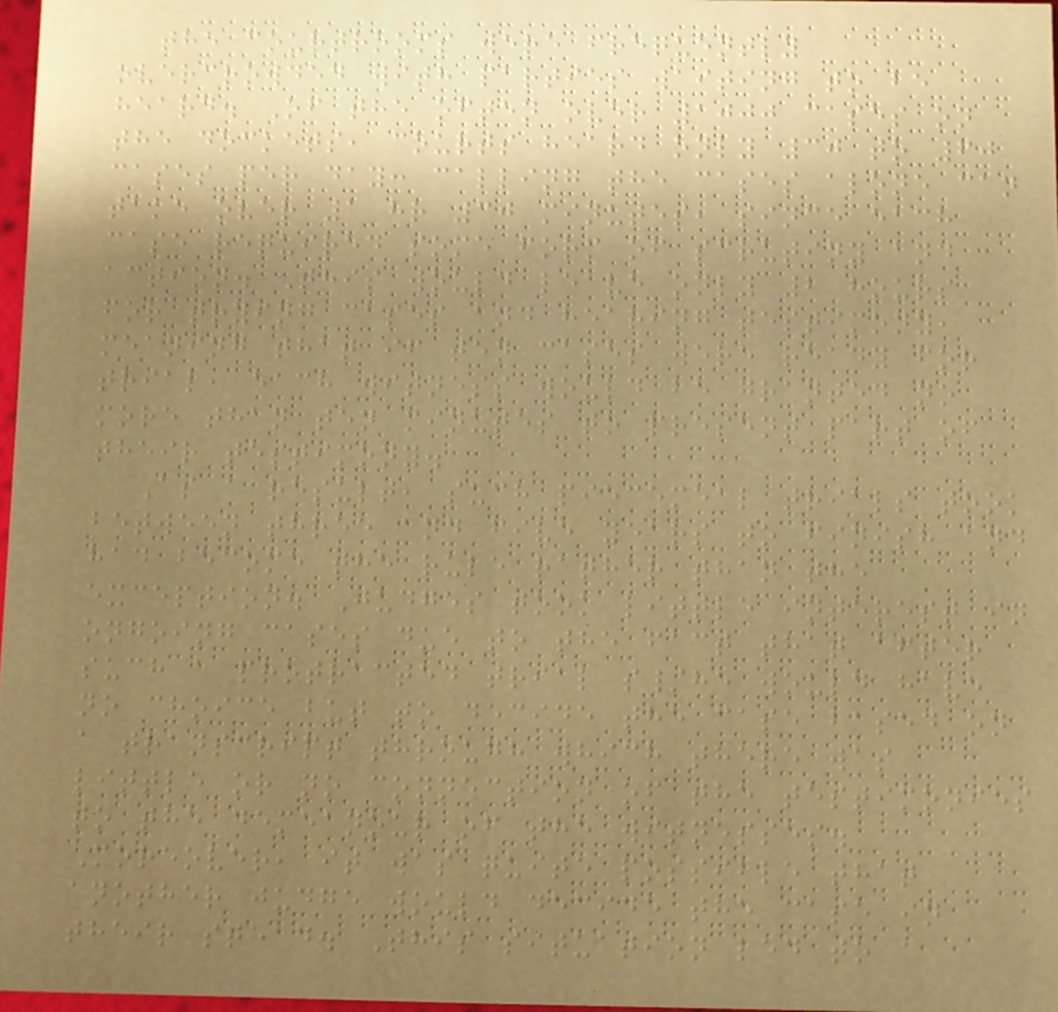the courtrooms were frequently
overcrowded with parties waiting to be
heard. Of the often over 1000 cases on
the dockets, courts heard only 30 to 60
cases per day: calling the cases alone can
take over 1 hr 30 minutes, since each
case required some form of scrutiny and
action. This would leave only 2 hours
for trying cases and hearing testimony,
meaning that if ten cases were ready for
trial, each witness would be granted no
more than ten minutes to present part of
their testimony.
As a result, such piecemeal trials took
between three and five years to finish and
had become the rule rather than the
exception. Judges took little interest in
ongoing cases due to the fact that after
such a protracted trial s/he would have
no choice but to decide the case based on
a transcript through which there was
little or no connection of the testimonies
to the demeanour of the witnesses.
Moreover, it was quite possible that
another judge would decide the case in
their stead. This situation led to a
